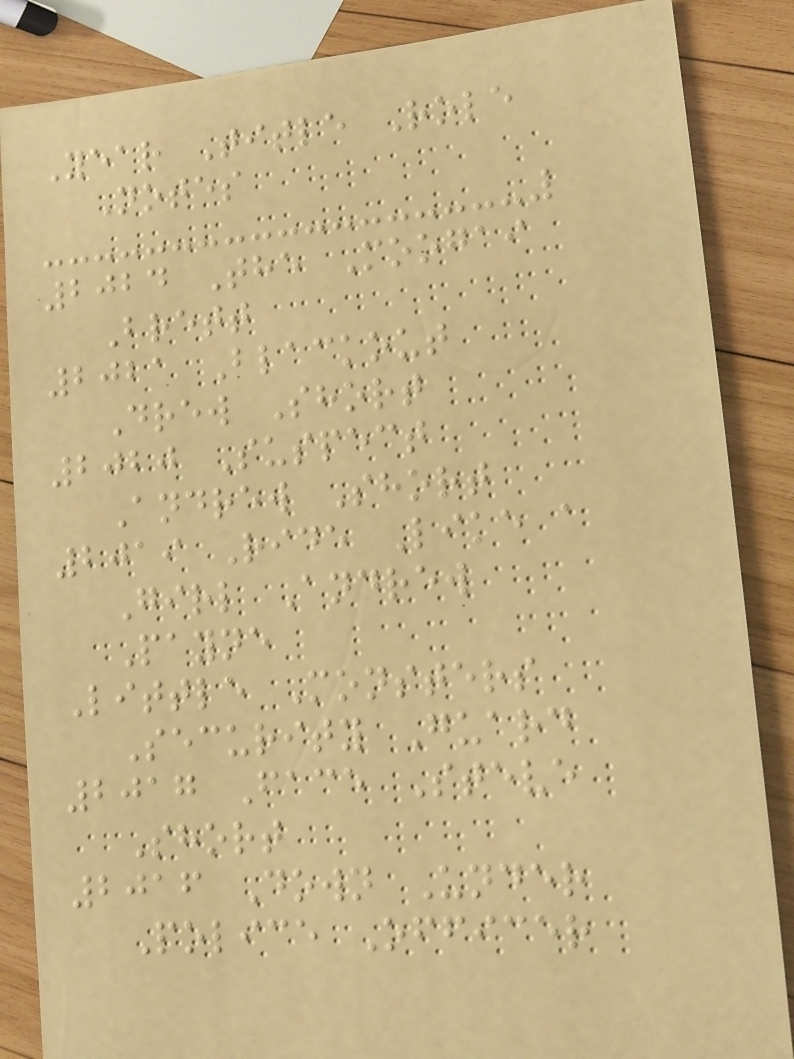Year Title Role
Notes
2024 The Moogai
Brett
2021 Blackout
Drew Short
2020 Suspect
Andrew Short
2019 Ride Like a
Girl Andrew
Payne
Little Monsters
Security Guard
2017 Face Steve
Short
2016 Down Under
Police Officer
